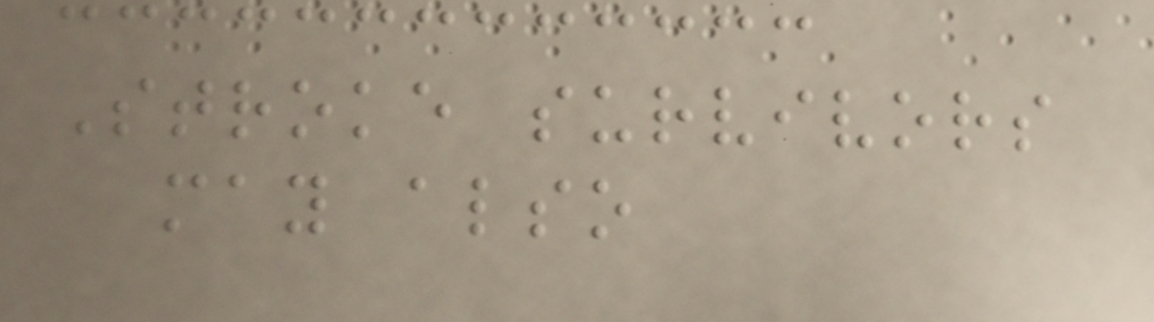Stroke survivors
may also
